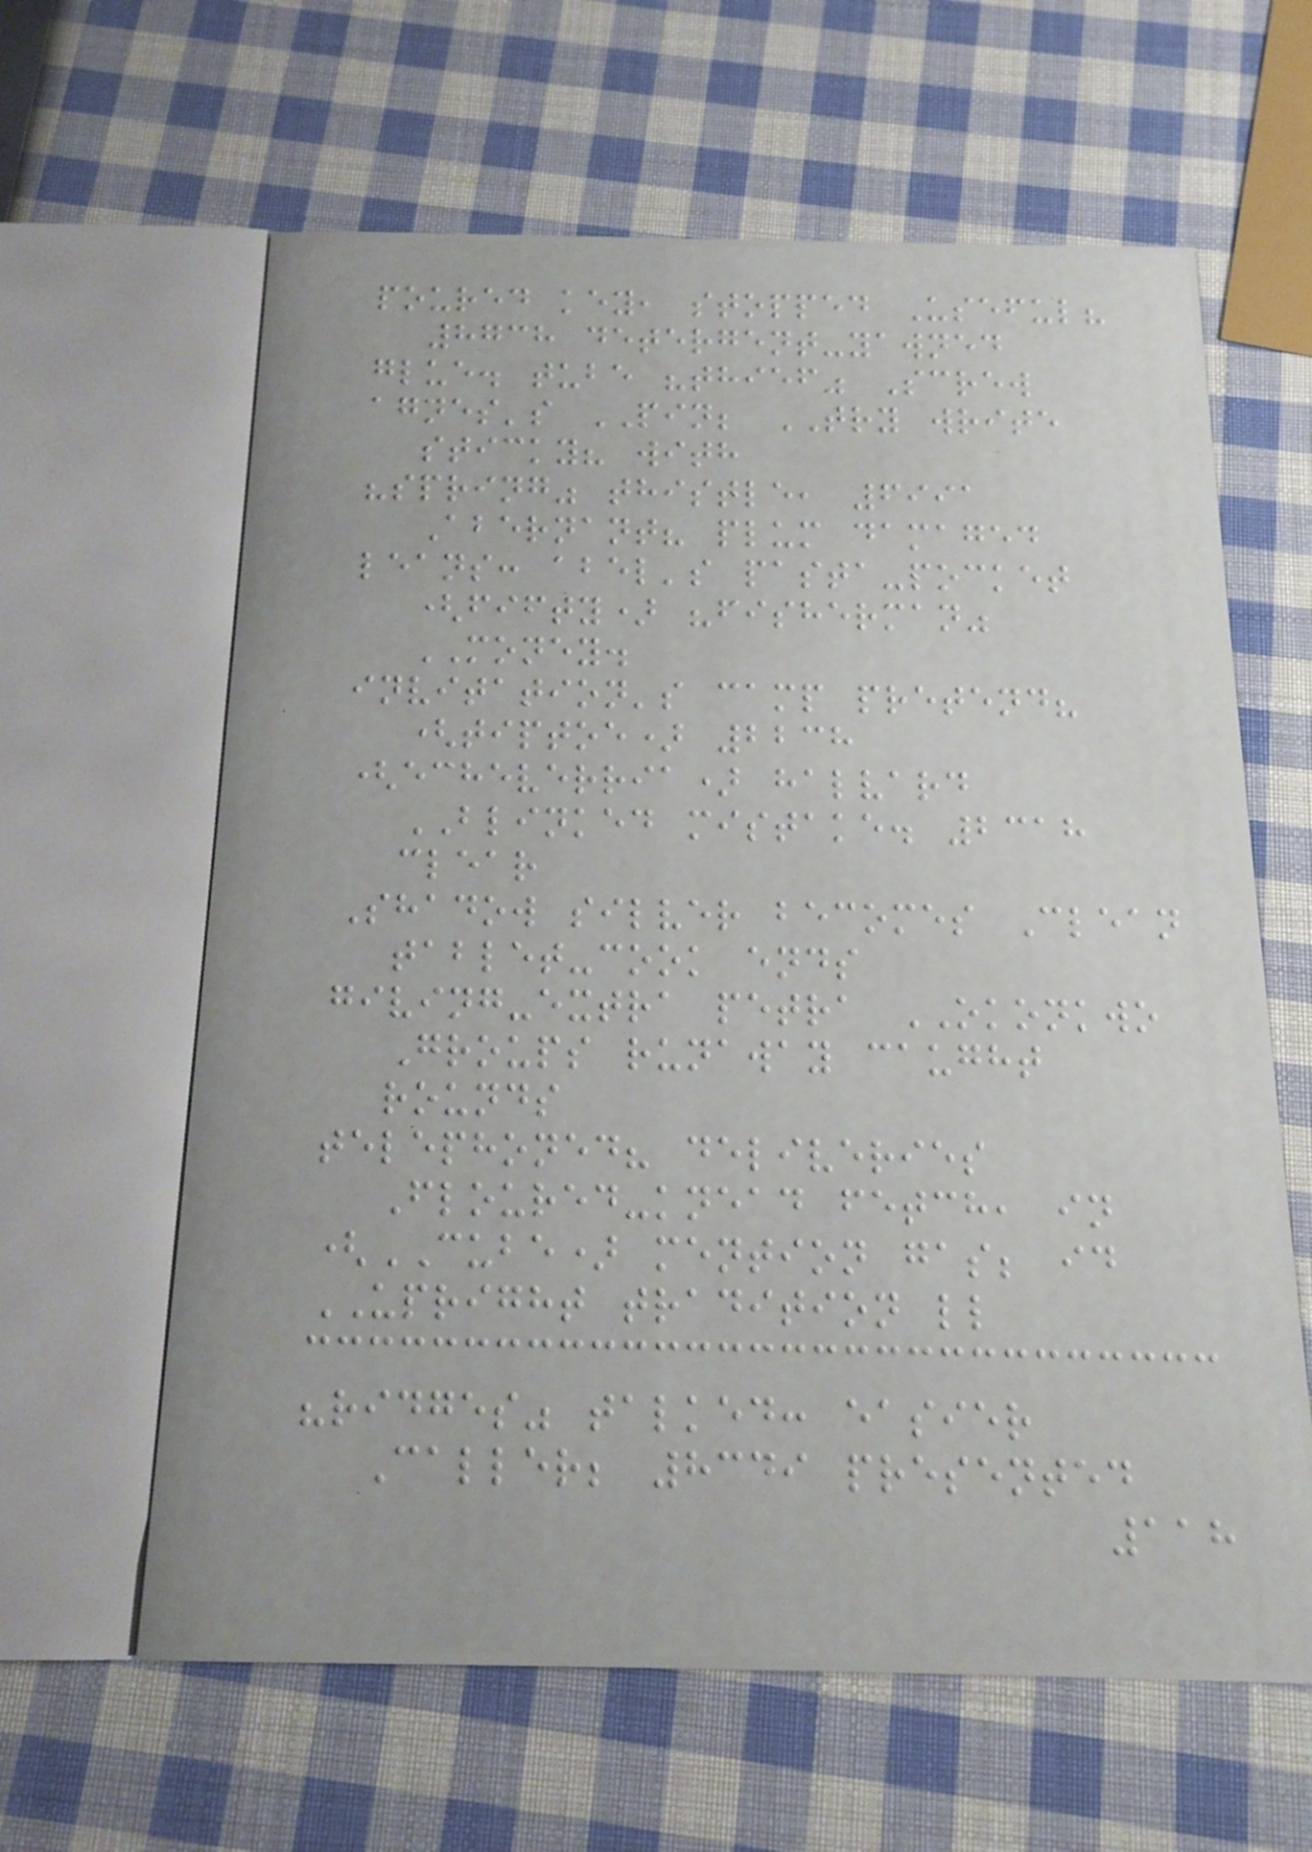poured key, stopped Useful?
8738 detergent-yawned
glue. tube "thief" Screw
agnes's PIN; TRY write
sticky? with
"spring" thistle, 6991
Abernant? plum damaged
leans: abel's pasta-pocket
(fifty) "fisherman"
MONEY.
invitation's camp pretend?
(tiptoe) 2238
(echeverria) halvard
BLINKED mistake. 2318
clear
Shadow silver becomes Clean
tablet-cook ends
giving-extra petra OKONKWO
Groups runaway caught
rounds
telephoned? deliveries
Floured-knead fetch, in
(CUBE) mention gas; id
UPRIGHT tradition ll
"ridges" talked: easier
Caller; 8349 presented
118
